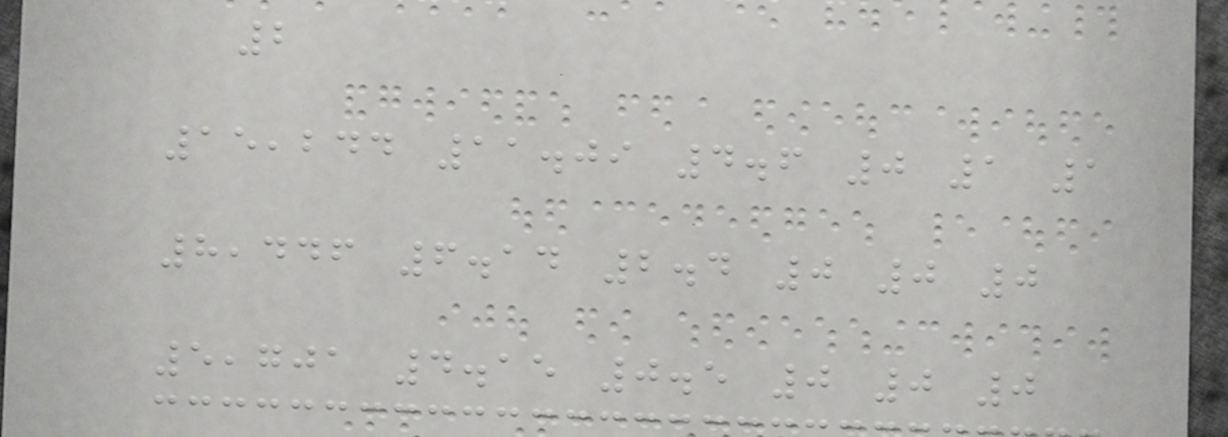2
15,244 11.09 4.6 0 1 1
8,446 6.14 2.4 0 0 0
5,701 4.15 0.5 0 0 0
